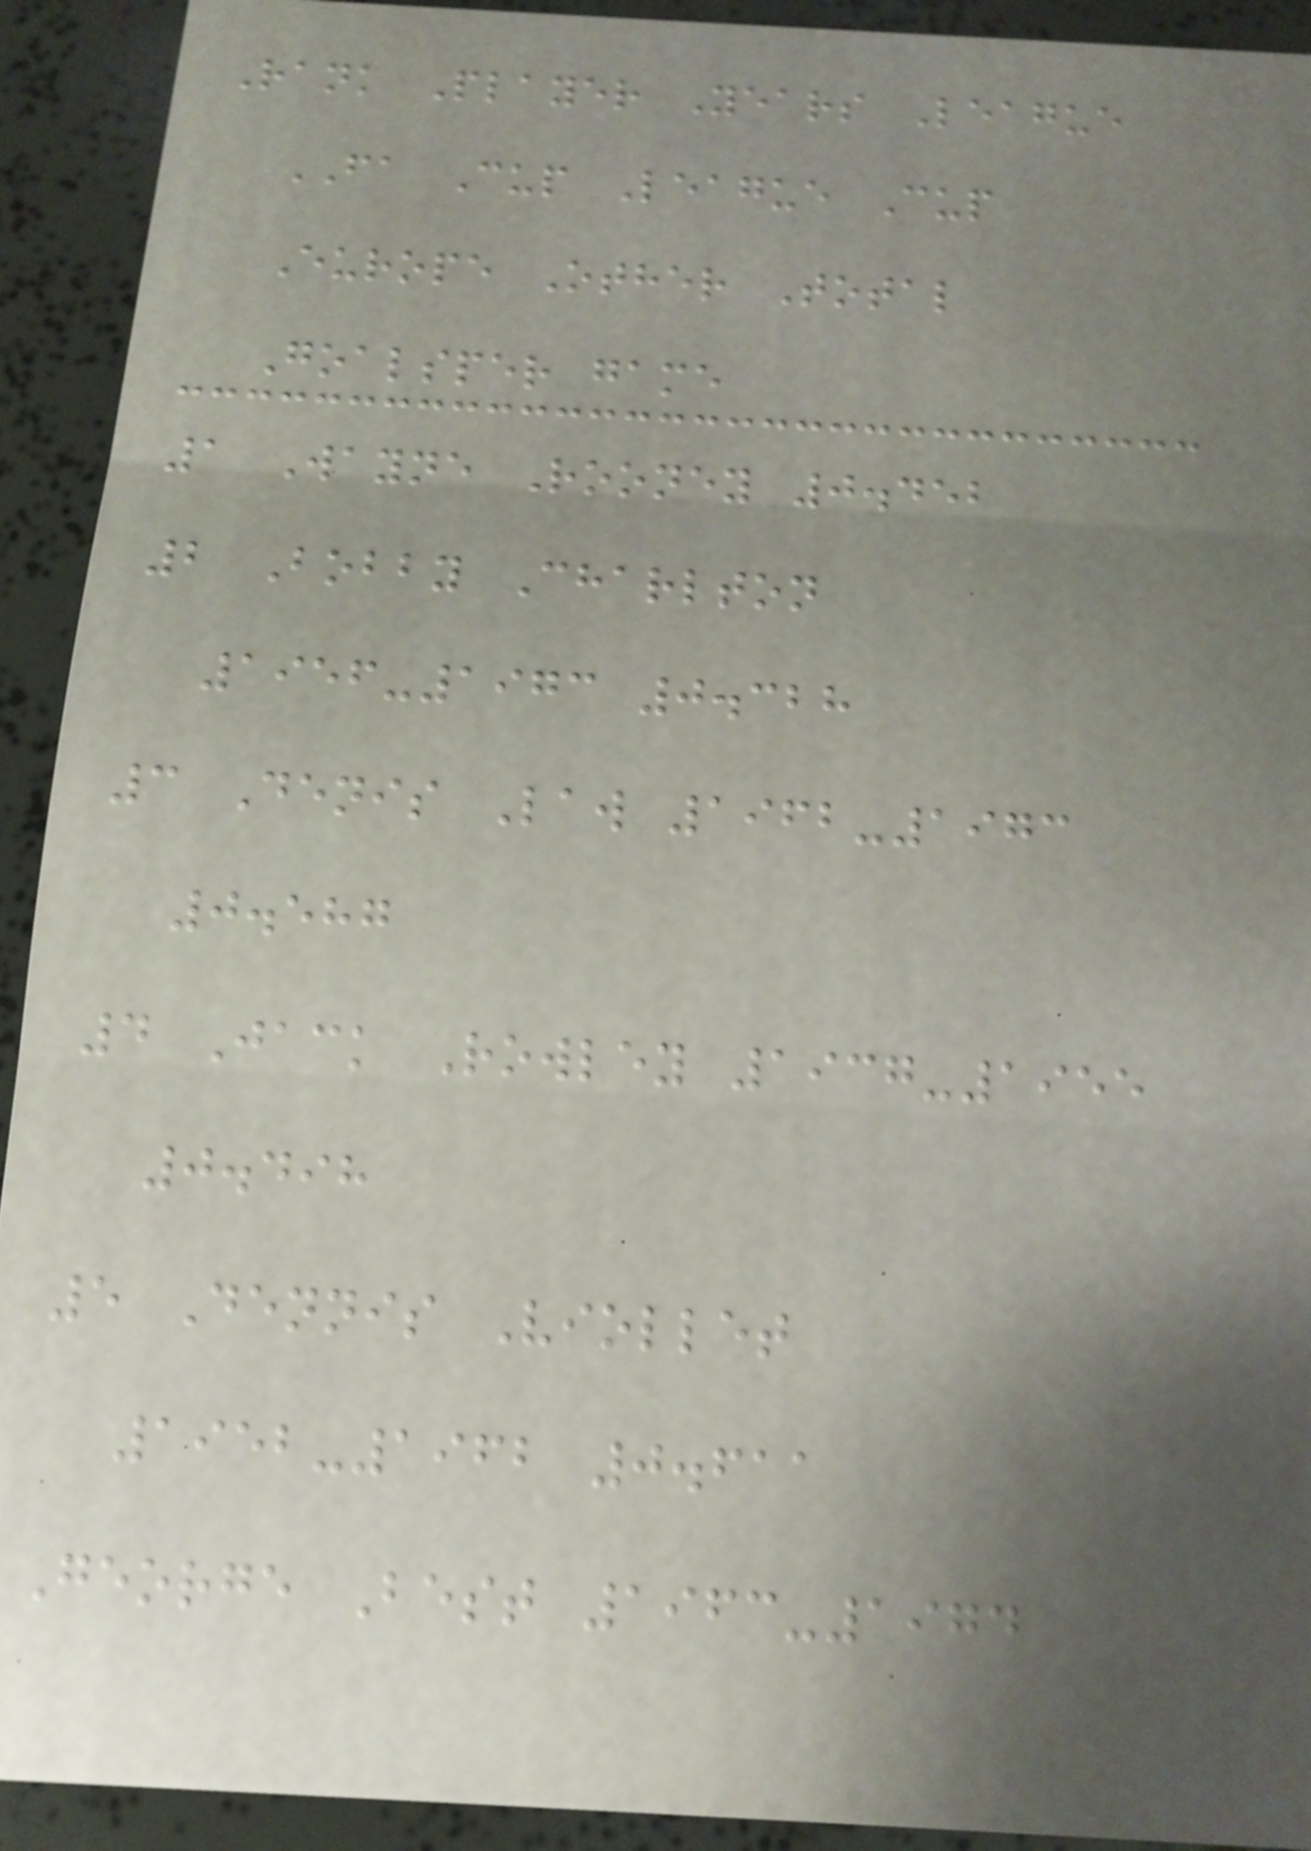Rank Player Years League
FA Cup League Cup
Europe Other Total
Goalsper game
1 Wayne Rooney 0.452
2 Bobby Charlton
1956-1973 0.328
3 Denis Law 1962-1973
0.587
4 Jack Rowley 1937-1955
0.498
5 Dennis Viollet
1952-1962 0.611
George Best 1963-1974
